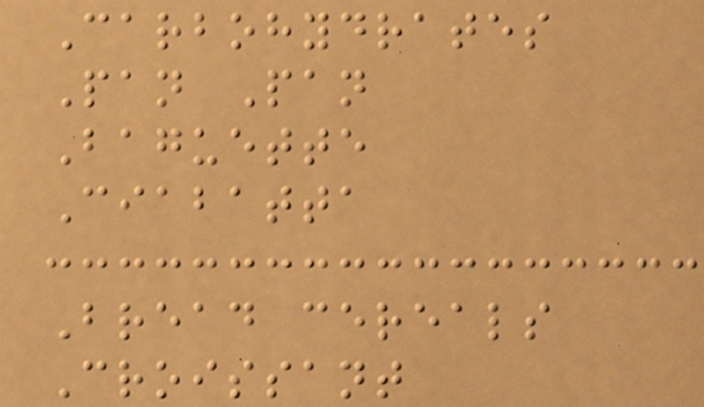Carbohydrates
Pan Pan
Baguette
Ciabatta
Bread cereals
Croissant
